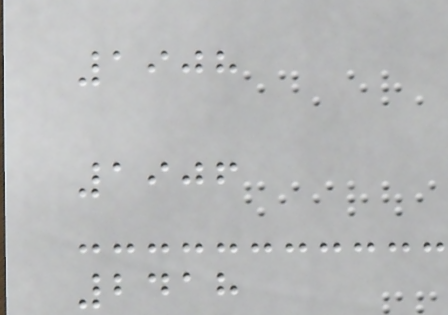1908
1906
2418
